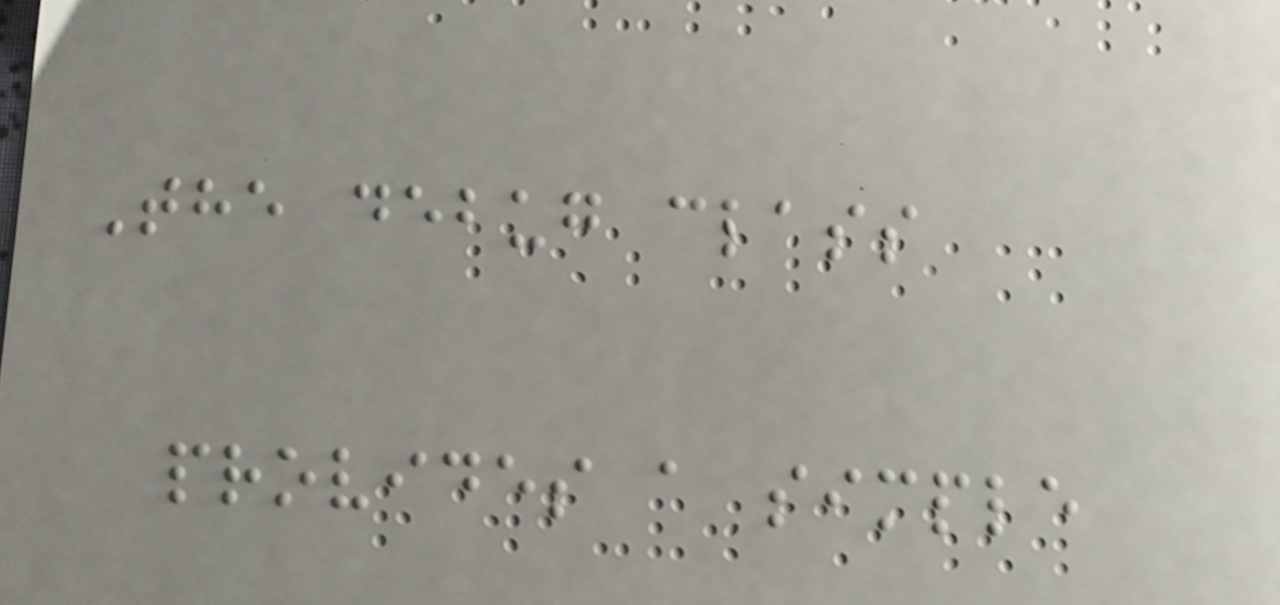The debug class
provides a simple
